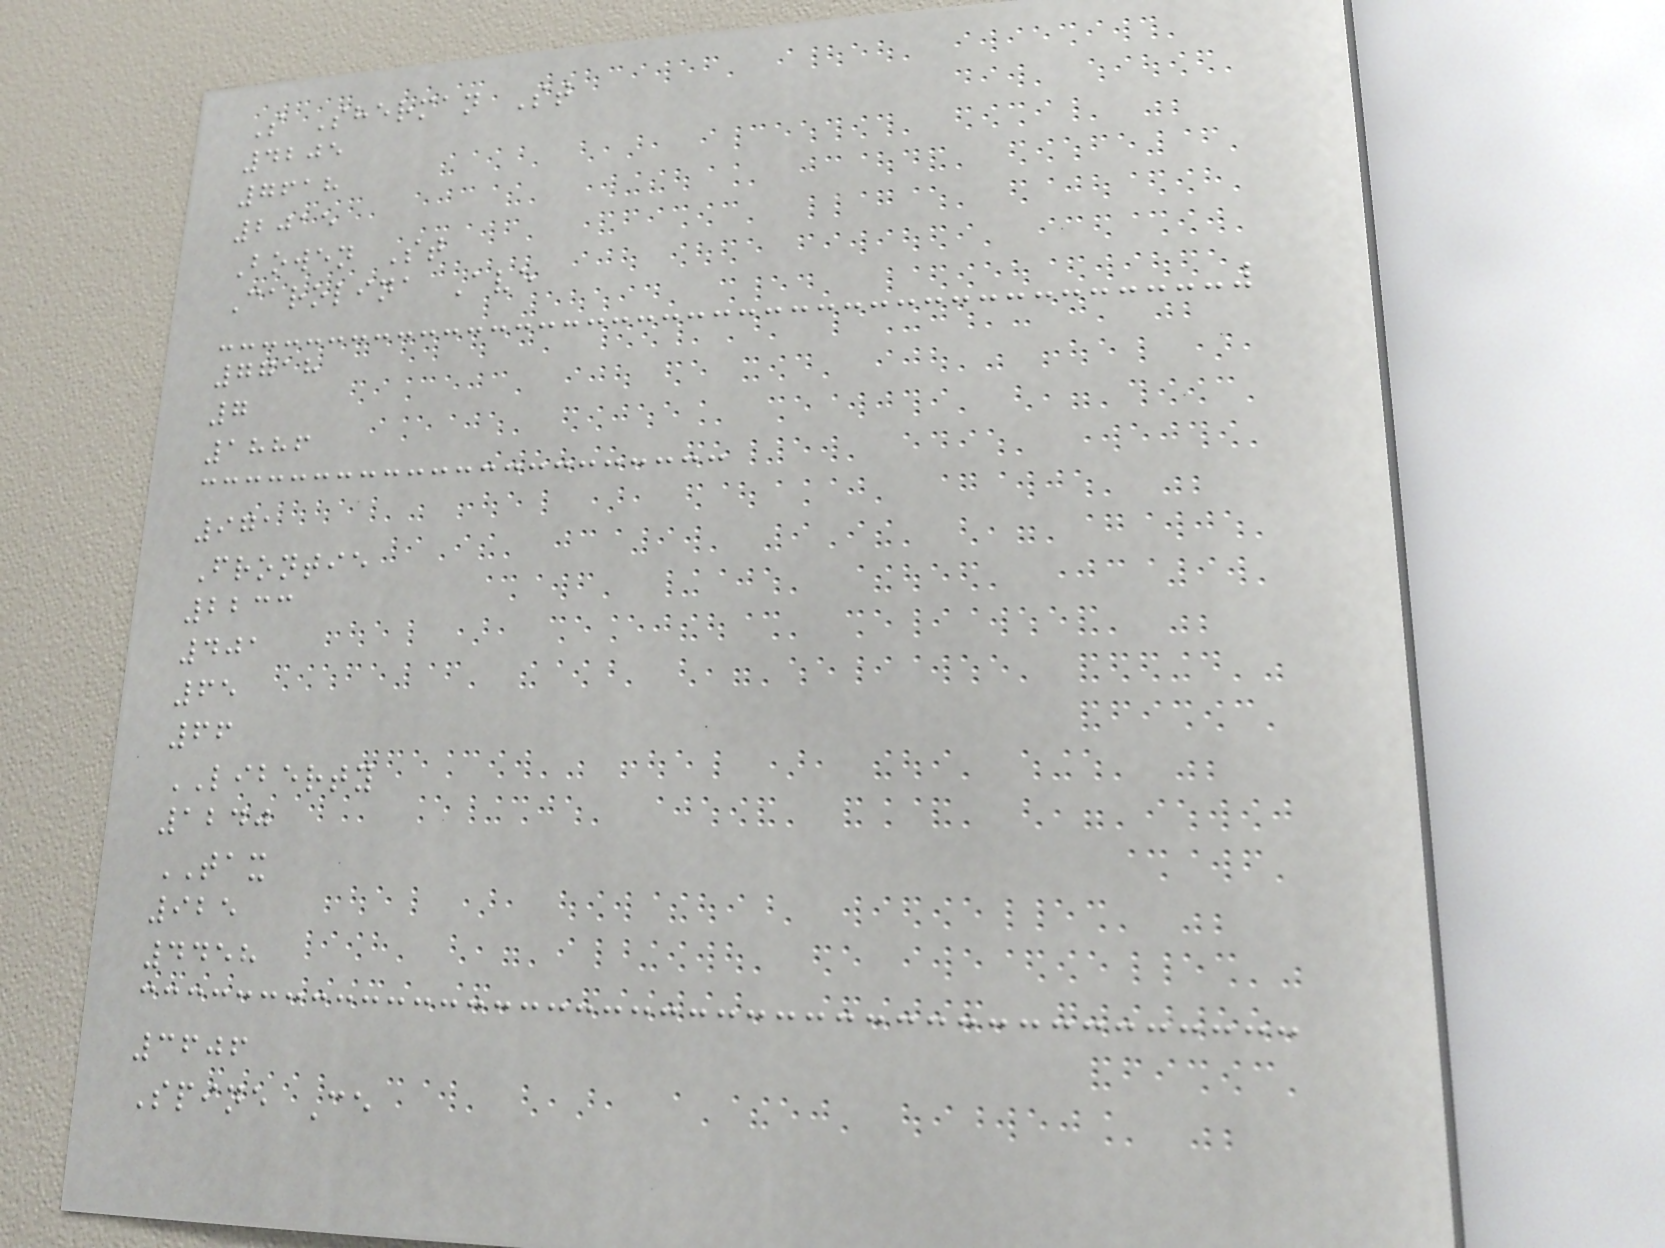S Sherman St
4205
7618
2015
Bowen St
Carolina Ave
7718
7
1886
971
Frontie
2233
401
65
66
LIBERTY
1240
TAX
925
4458
3606
Spine Ce
